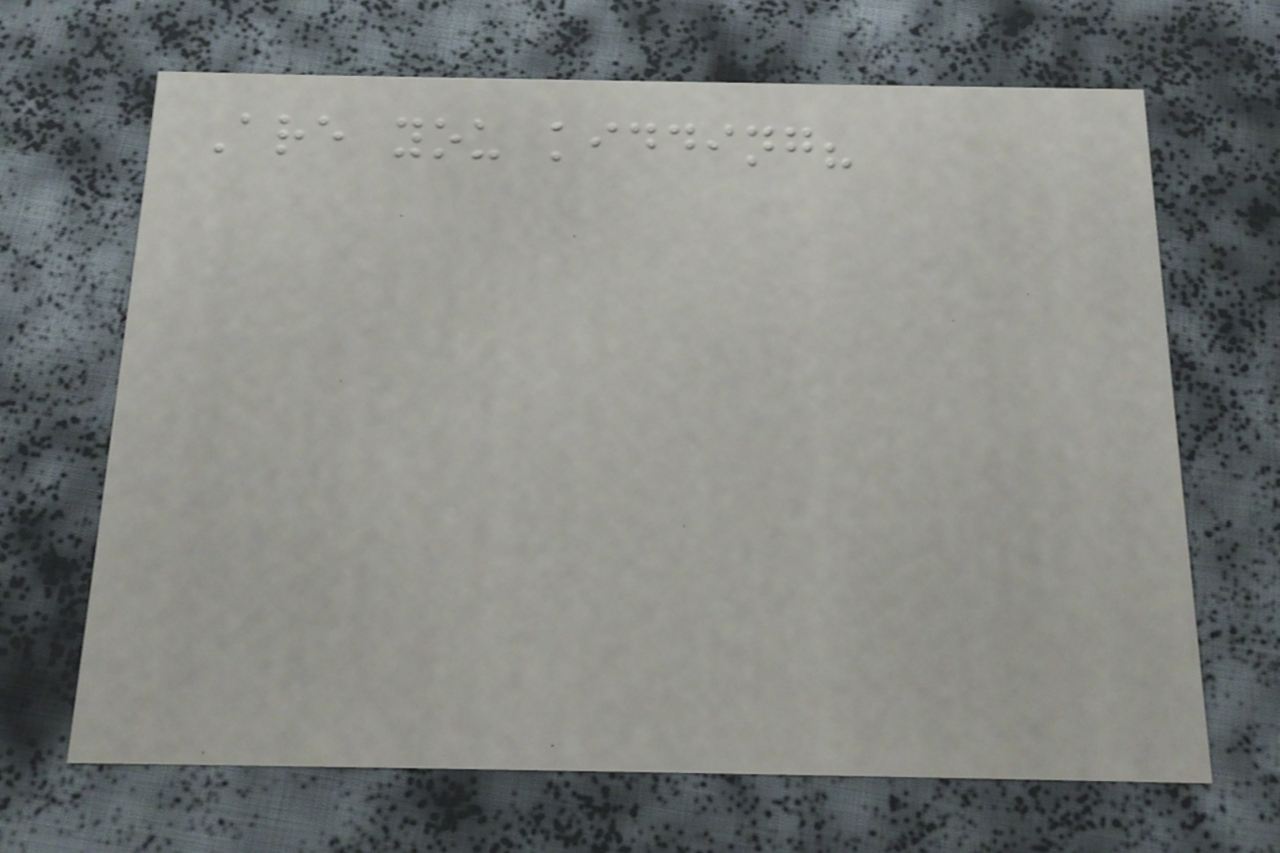Are you kidding?
